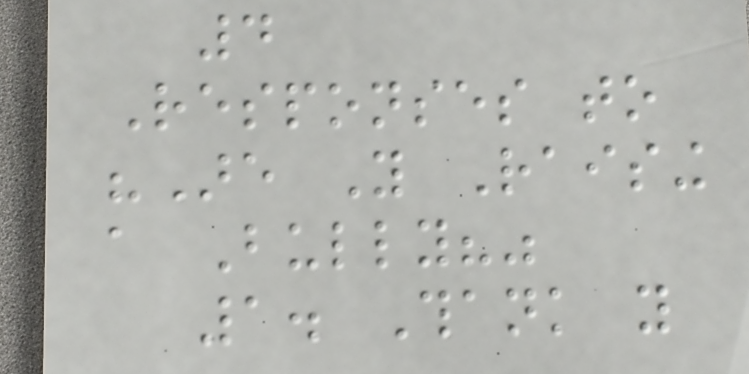4
Responses to
"Are You Raising
a Bully?"
1. Thank you
